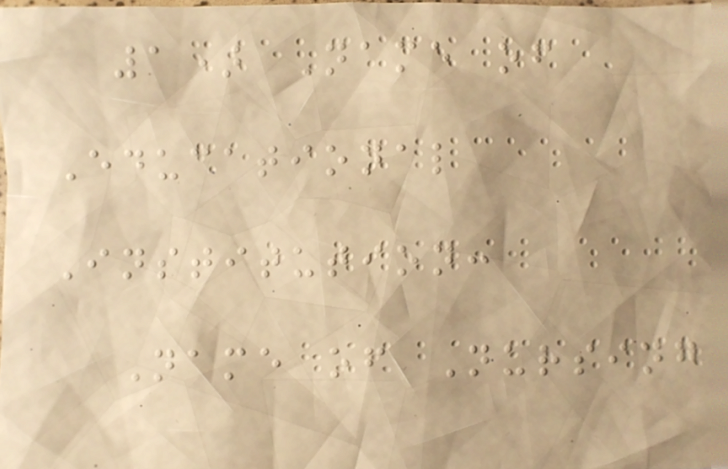1) Name of
Educational
Institution:
Name of Nursing
